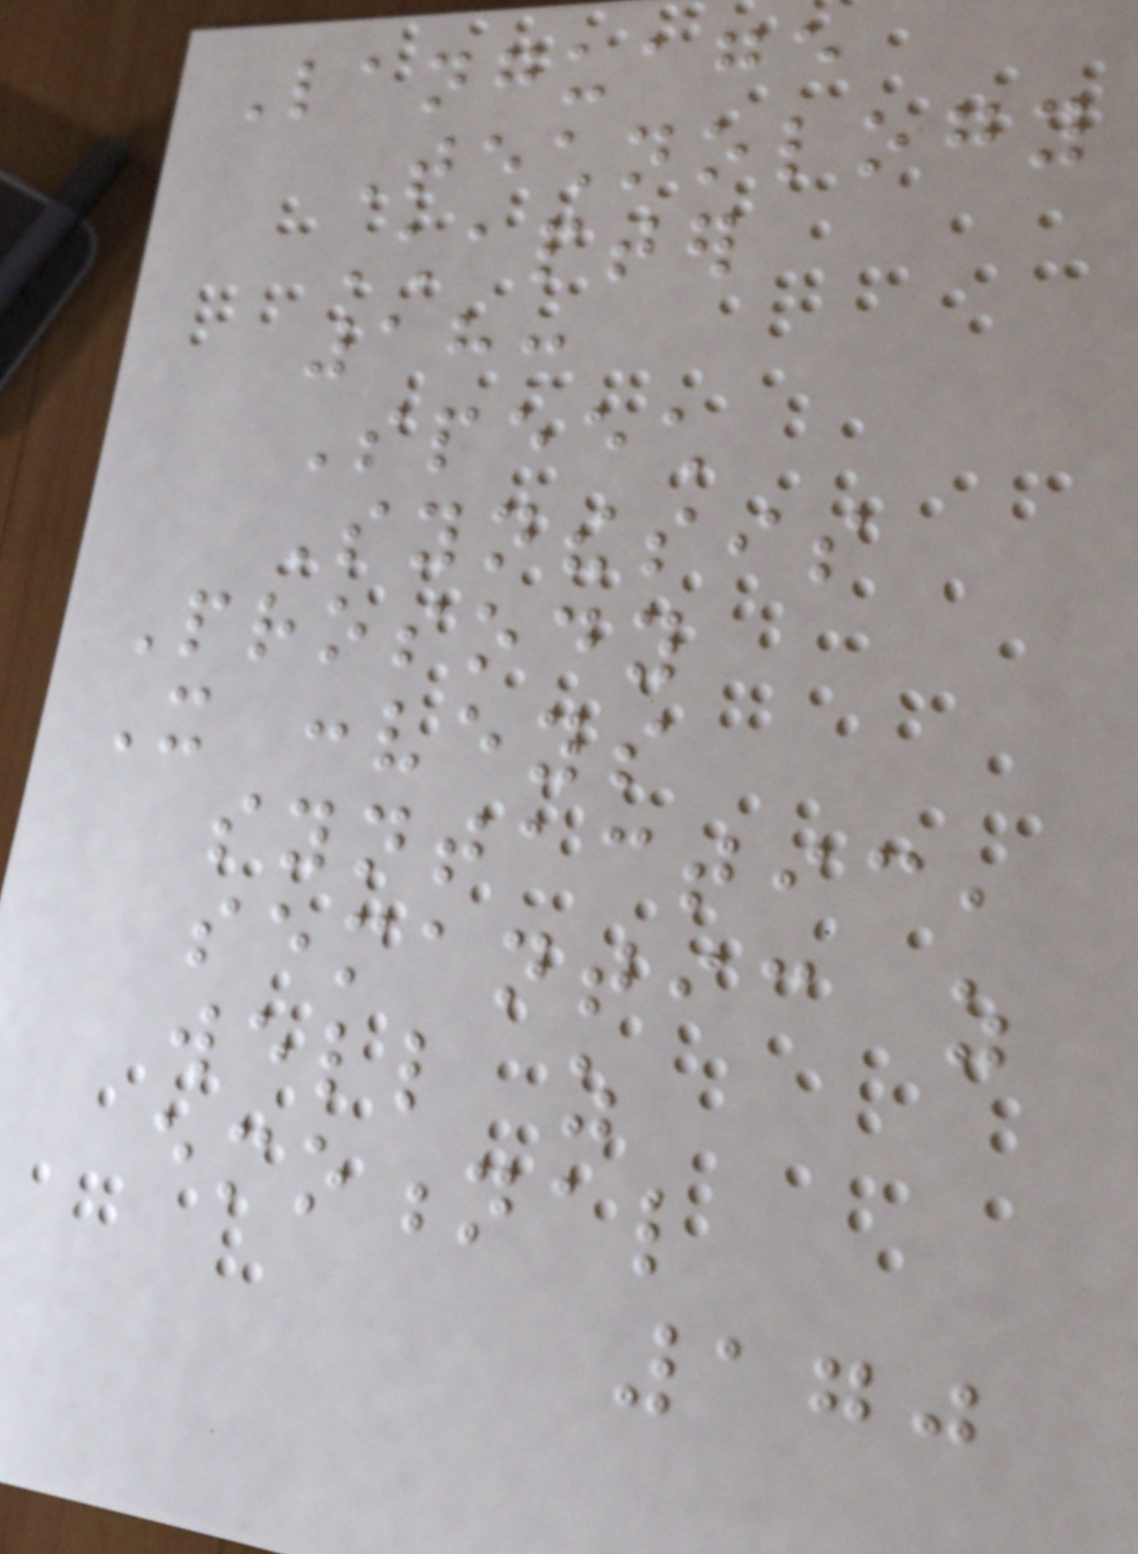Language
Technology
Chapter
18:
Speech
Synthesis
Prosody
It conveys
syntactic,
semantic as
well as
emotional
170
